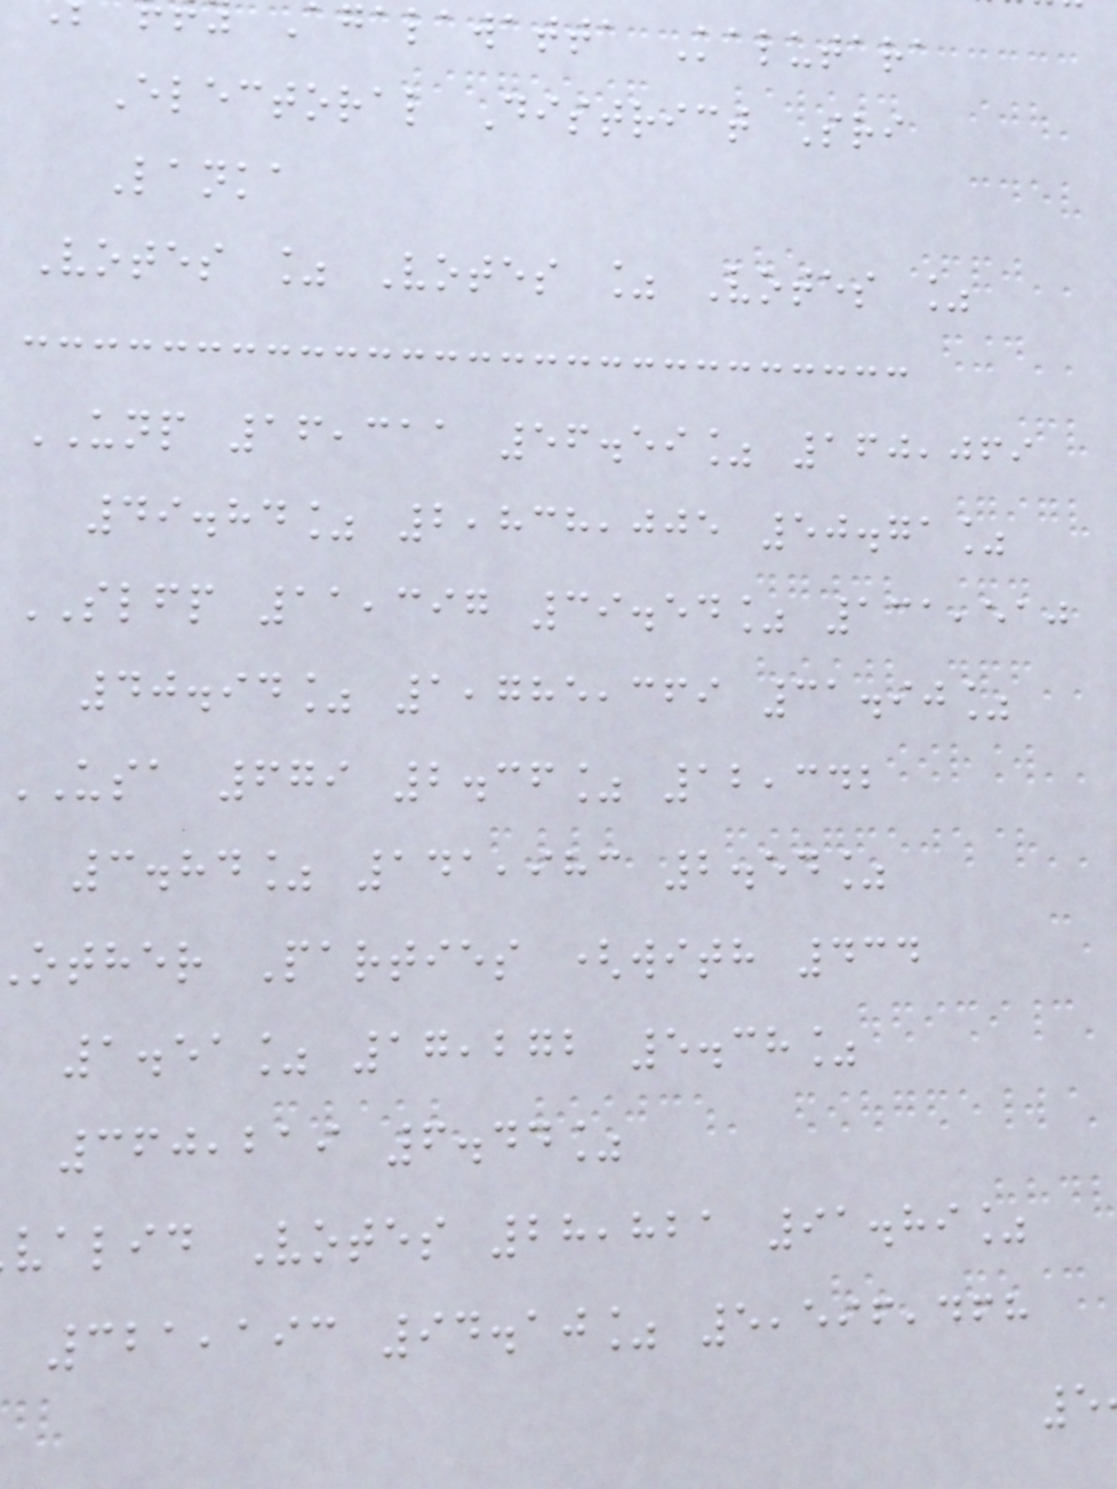agalawatta Kalutara
Electoral District Sri
Lanka
Votes % Votes % Votes %
UNP 16,311 56.59% 160,069
49.84% 2,838,005 50.71%
SLFP 11,397 39.54% 131,510
40.94% 1,785,369 31.90%
USA 679 2.36% 12,342
3.84% 141,983 2.54%
other Parties (with 434
1.51% 17,272 5.38%
360,219 6.44%
valid Votes 28,821 91.89%
321,193 94.10% 5,596,468
